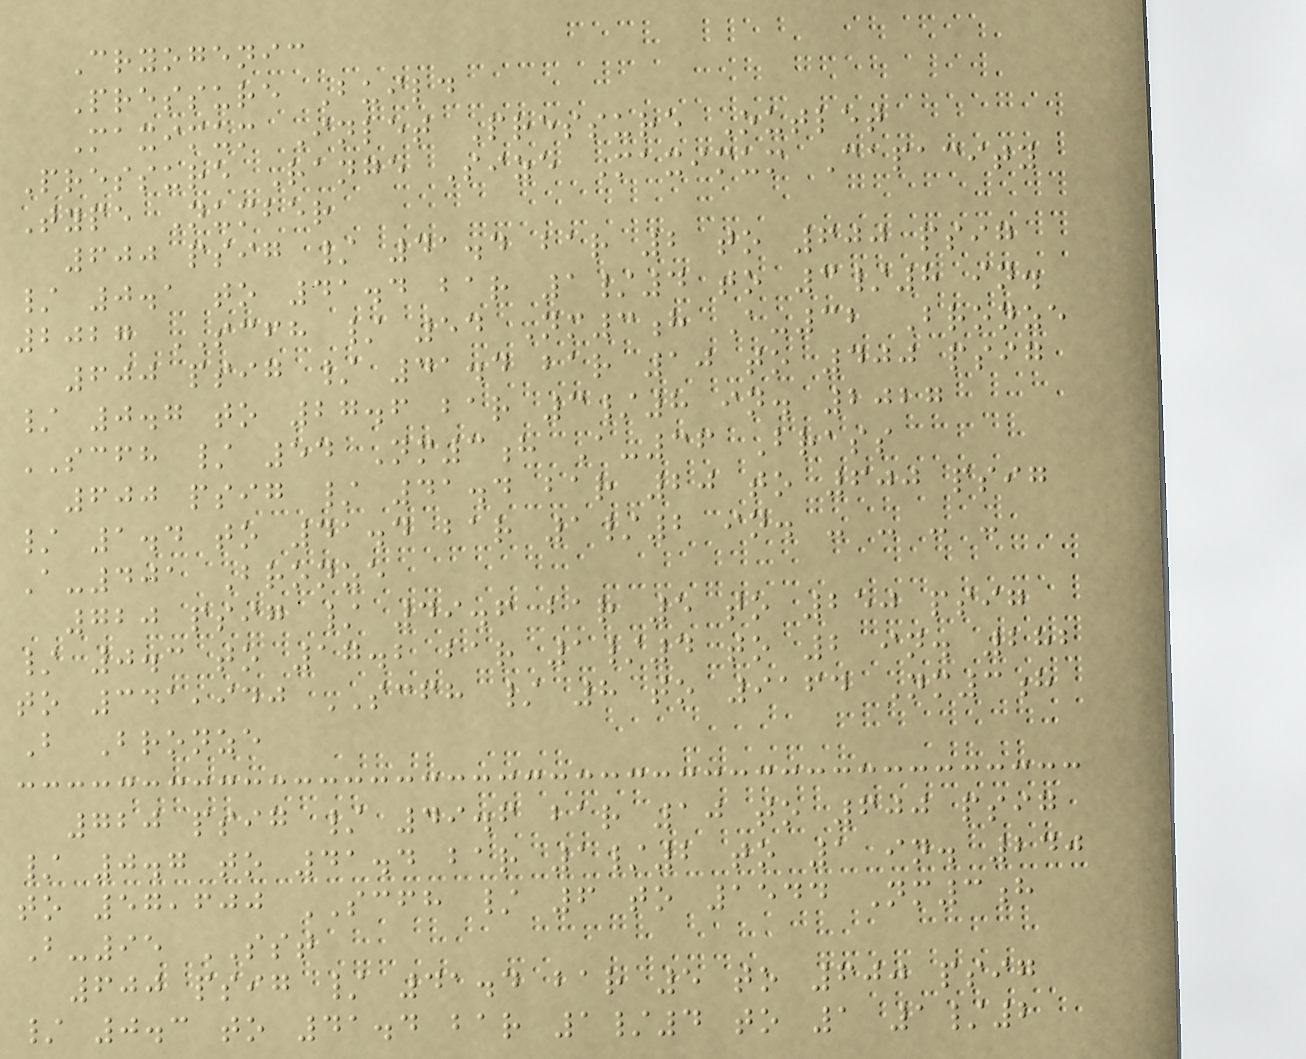Cryogenic
Pressure Build
Maximum Inlet Pressure Outlet
Pressure Range Size Maximum Capacity
Type Number
600 psig / 41.4 bar 2 to 600 psig
/ 0.1 to 41.4 bar 1/4 to 3/8 in.
2027 SCFH / 54 Nm3h A-32 Bronze
600 psig / 41.4 bar 10 to 400 psig
/ 0.7 to 27.6 bar 3/8 in. 2027
SCFH / 54 Nm3h A-36 Brass
600 psig / 41.4 bar 20 to 600 psig
/ 1.4 to 41.4 bar 1/2 in. - - - -
A-401 Bronze
720 psig / 49.6 bar 5 to 250 psig
/ 0.3 to 17.2 bar 1/4 to 2 in. 282
to 341,940 SCFH / 8 to 9164 Nm3h
B Bronze
720 psig / 49.6 bar 10 to 600 psig
/ 0.7 to 41.4 bar 1/2 to 1 in. 240
to 57,600 SCFH / 6 to 1544 Nm3h
B-95 SST
600 psig / 41.4 bar 5 to 600 psig
/ 0.3 to 41.4 bar 1/4 to 1 1/2
